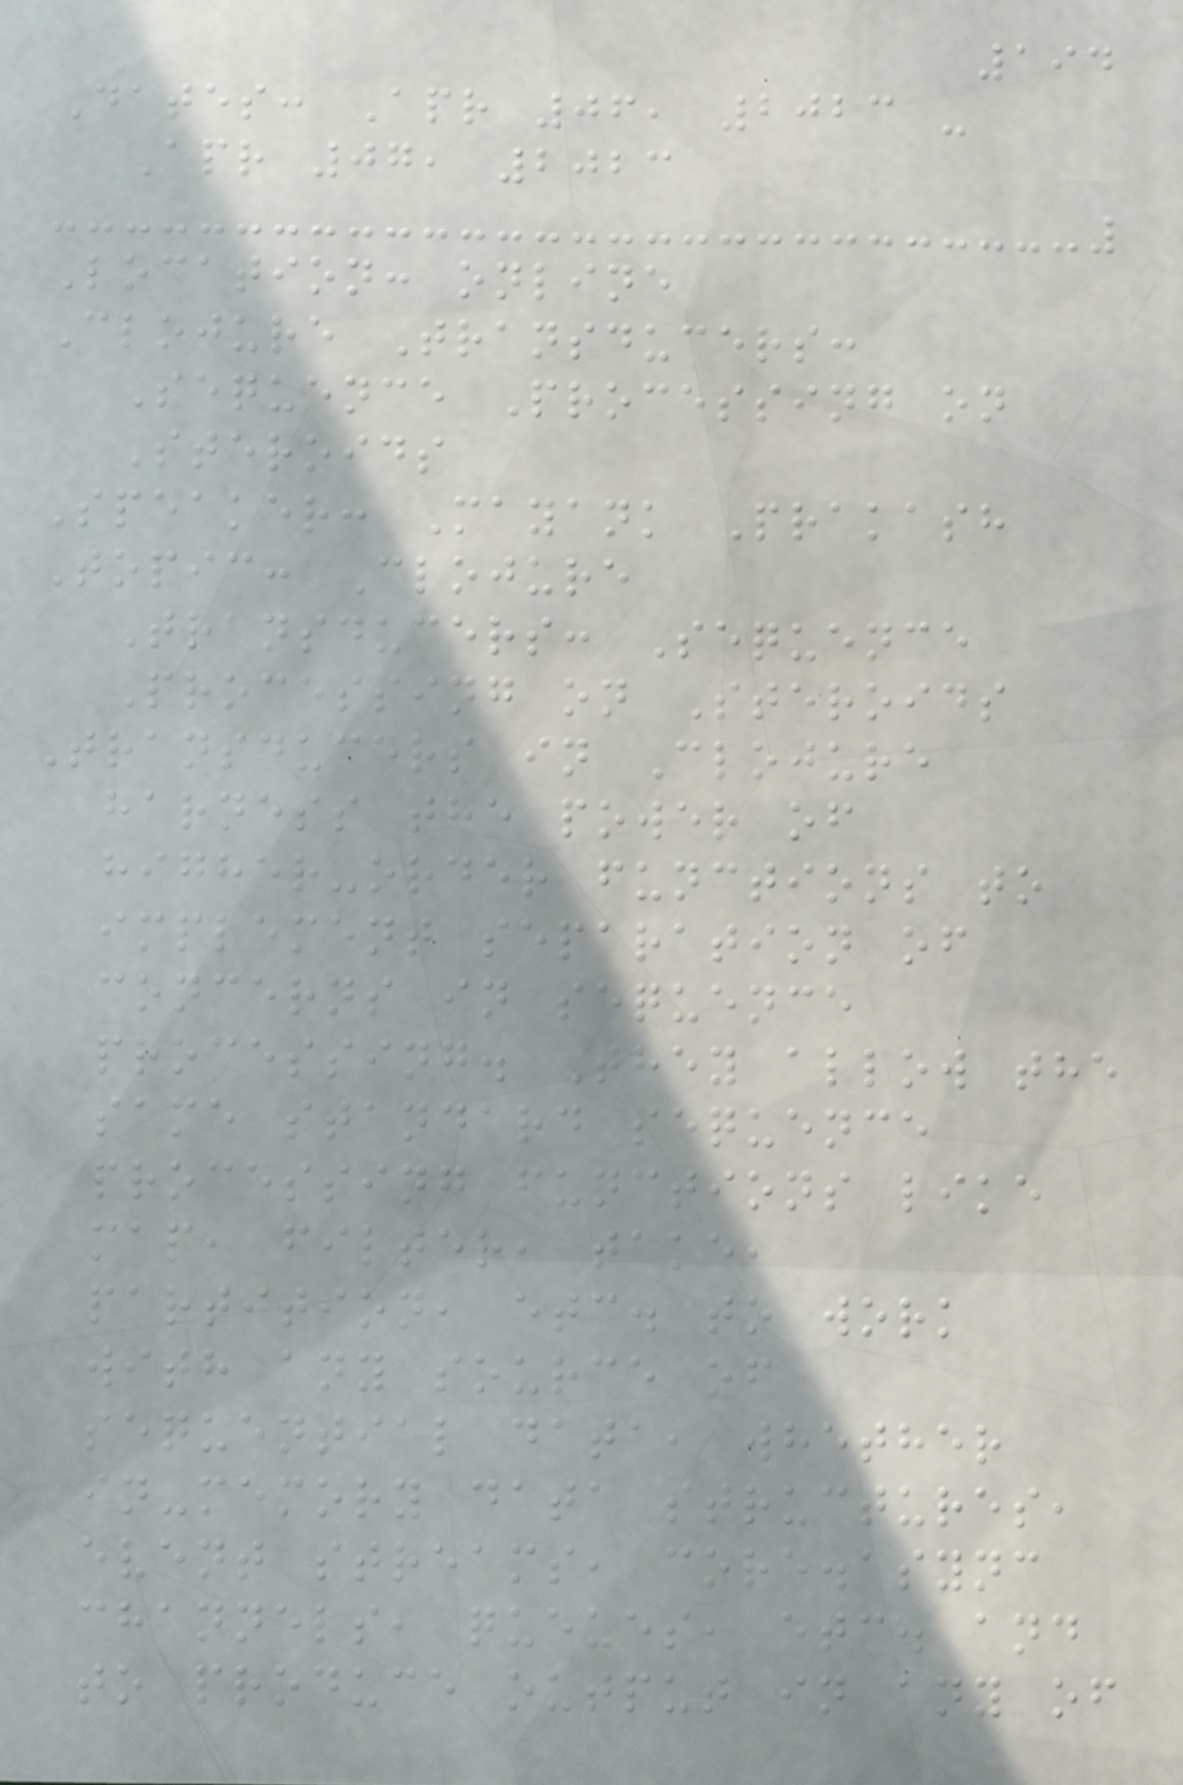194
Dates: Apr 06, 2023 -
Apr 07, 2023
Location: online
Clojure Transducers:
Sequence Processing on
Steroids
Speaker: Mayank Prakash
Topic: Clojure
Transducers: Sequence
Processing on Steroids
Transducers in Clojure
harness the power of
higher-order functions to
implement separation of
concerns in sequence
processing. They allow the
same standard sequence
processing functions like
map, filter, take,
partition, etc. to work
with any source of
sequential data, whether
in-memory data structures,
event streams, core.async
channels, queues, etc. and
to produce output in any of
